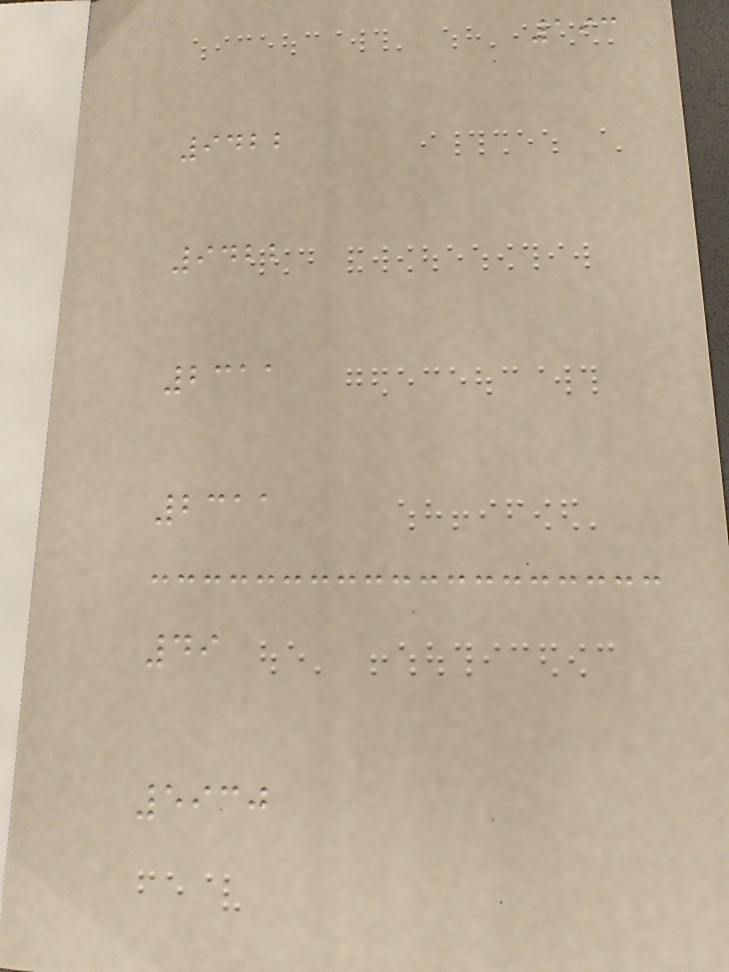193
9422
9422
2311
2311
49
5930
